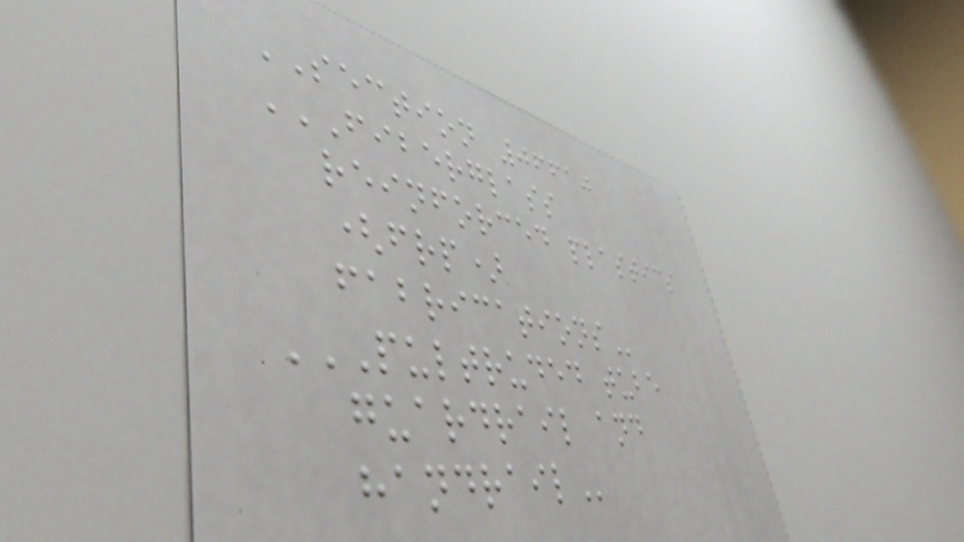SECTION 06610
FIBERGLASS
REINFORCED PLASTICS
(FRP)
FABRICATIONS
PULTRUDED TUBE
GUARDRAIL AND
HANDRAIL
